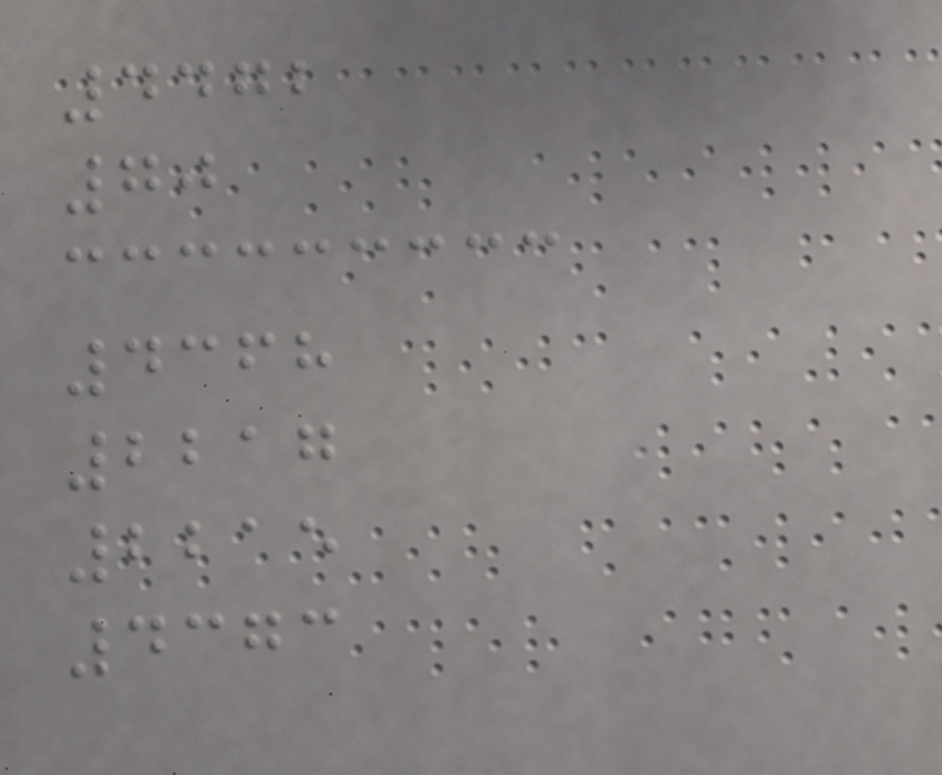4472
70
4368
2217
2215
4373
